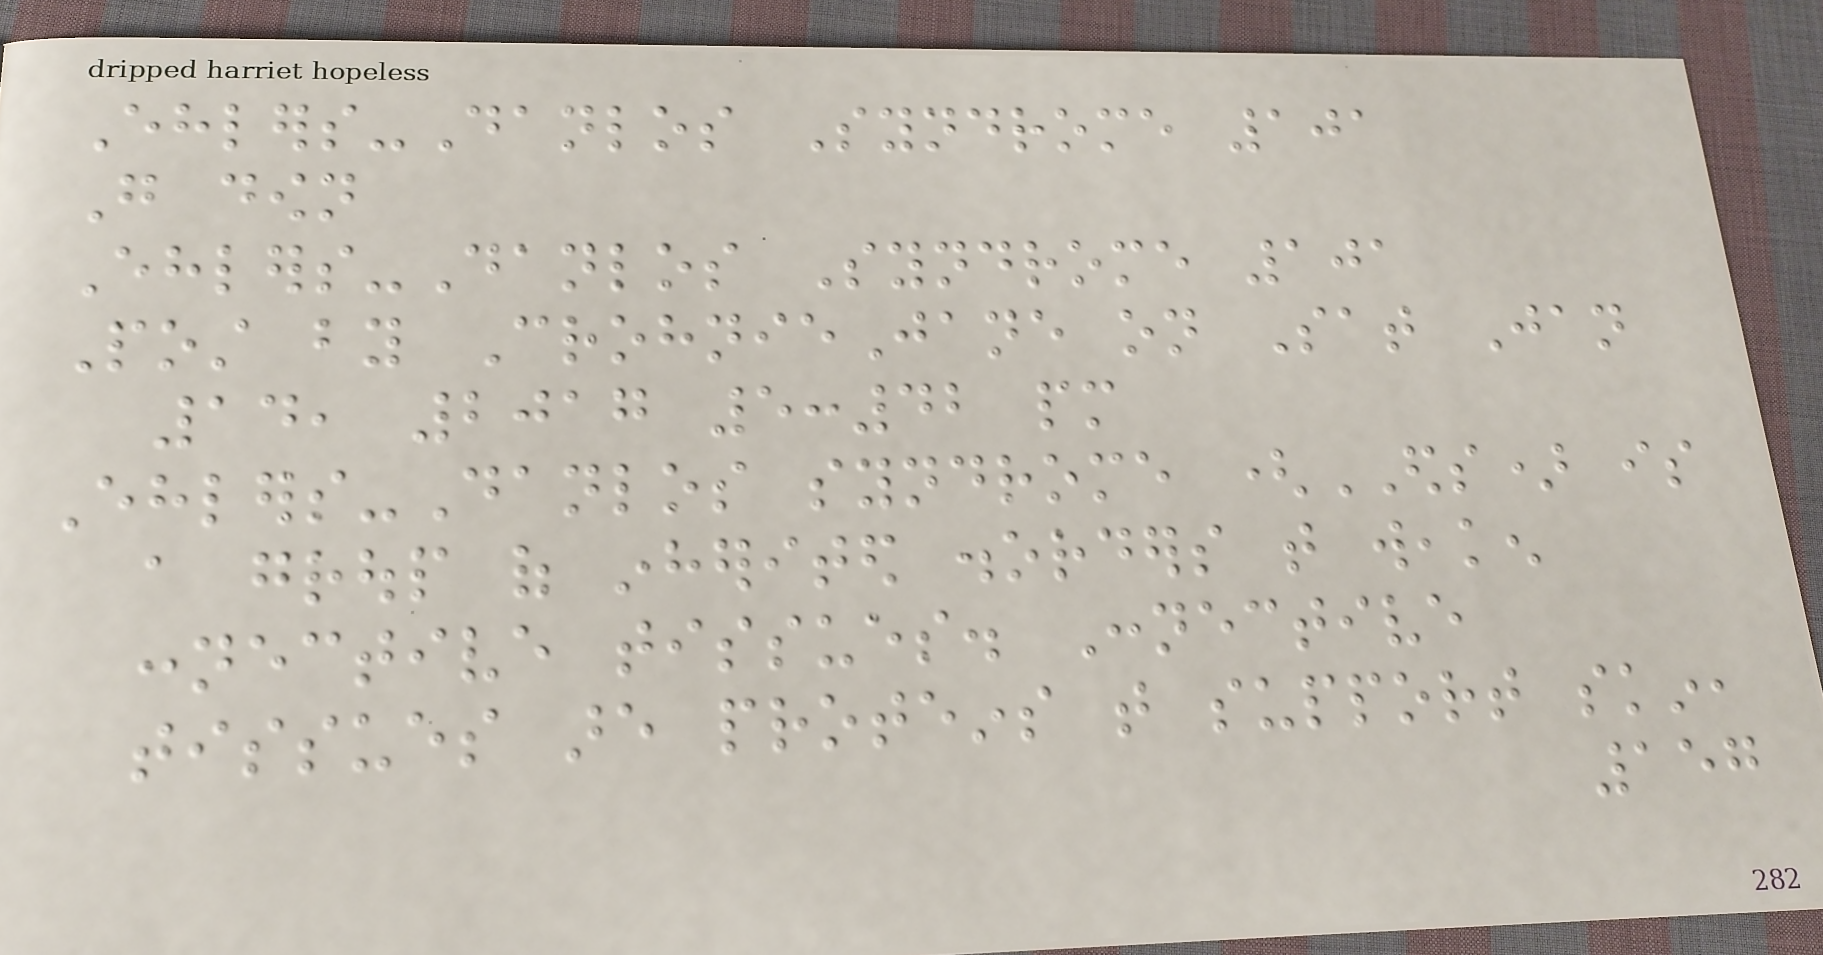Ehlers-Danlos Syndrome 101
Go down
Ehlers-Danlos Syndrome 101
Post by CrohnieJane on Sat Jan
14, 2017 5:42 pm
Ehlers-Danlos syndrome (EDS) is
a group of inherited disorders that weaken
connective tissues. Connective
tissues are proteins that support skin,
157
